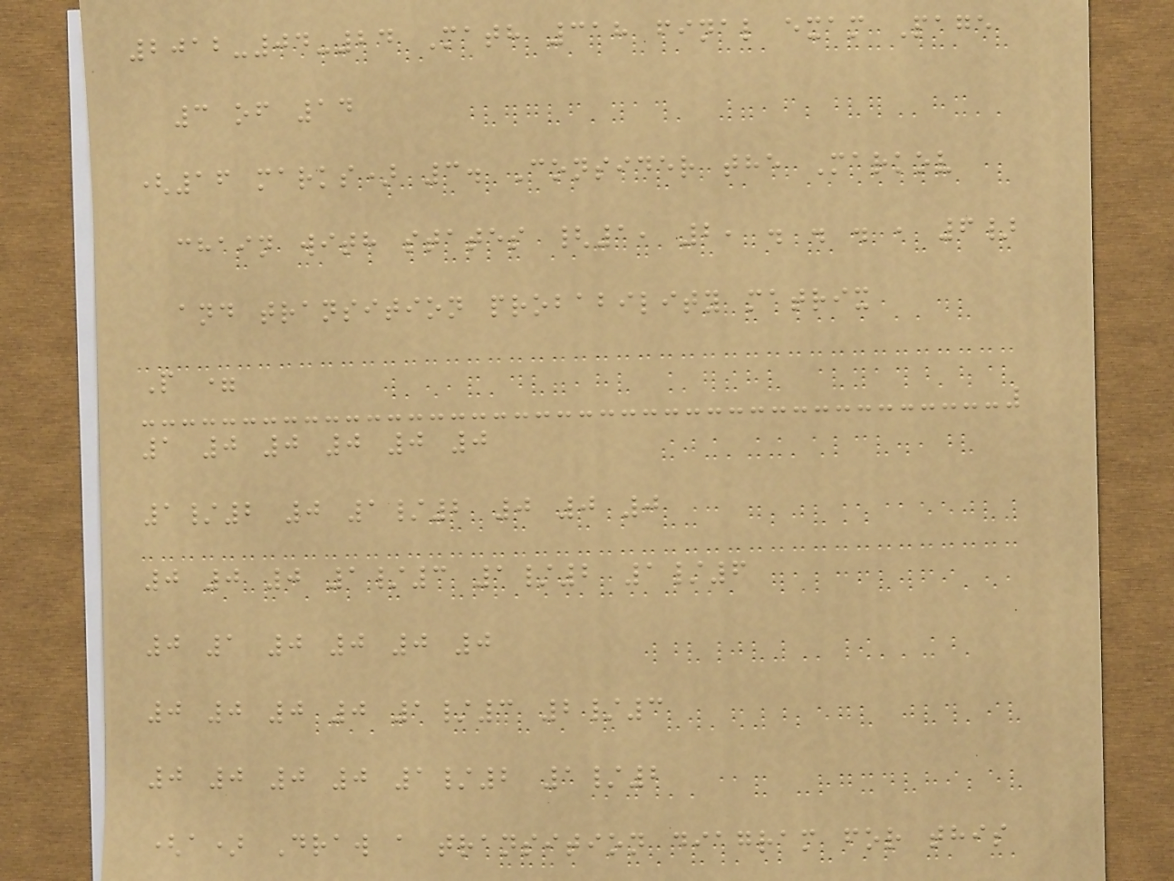2012-04-24 Math 318 final exam Page
3 of 14
(16 marks) 3. Consider the Markov
chain with states {1, 2, . . . , 6}
and transition probability matrix
P =
1 0 0 0 0 0
1/2 0 1/2 0 0 0
0 0 0 1/3 1/2 1/6
0 1 0 0 0 0
0 0 0 0 1/3 2/3
0 0 0 0 1/2 1/2
(a) Draw a transition diagram for this
